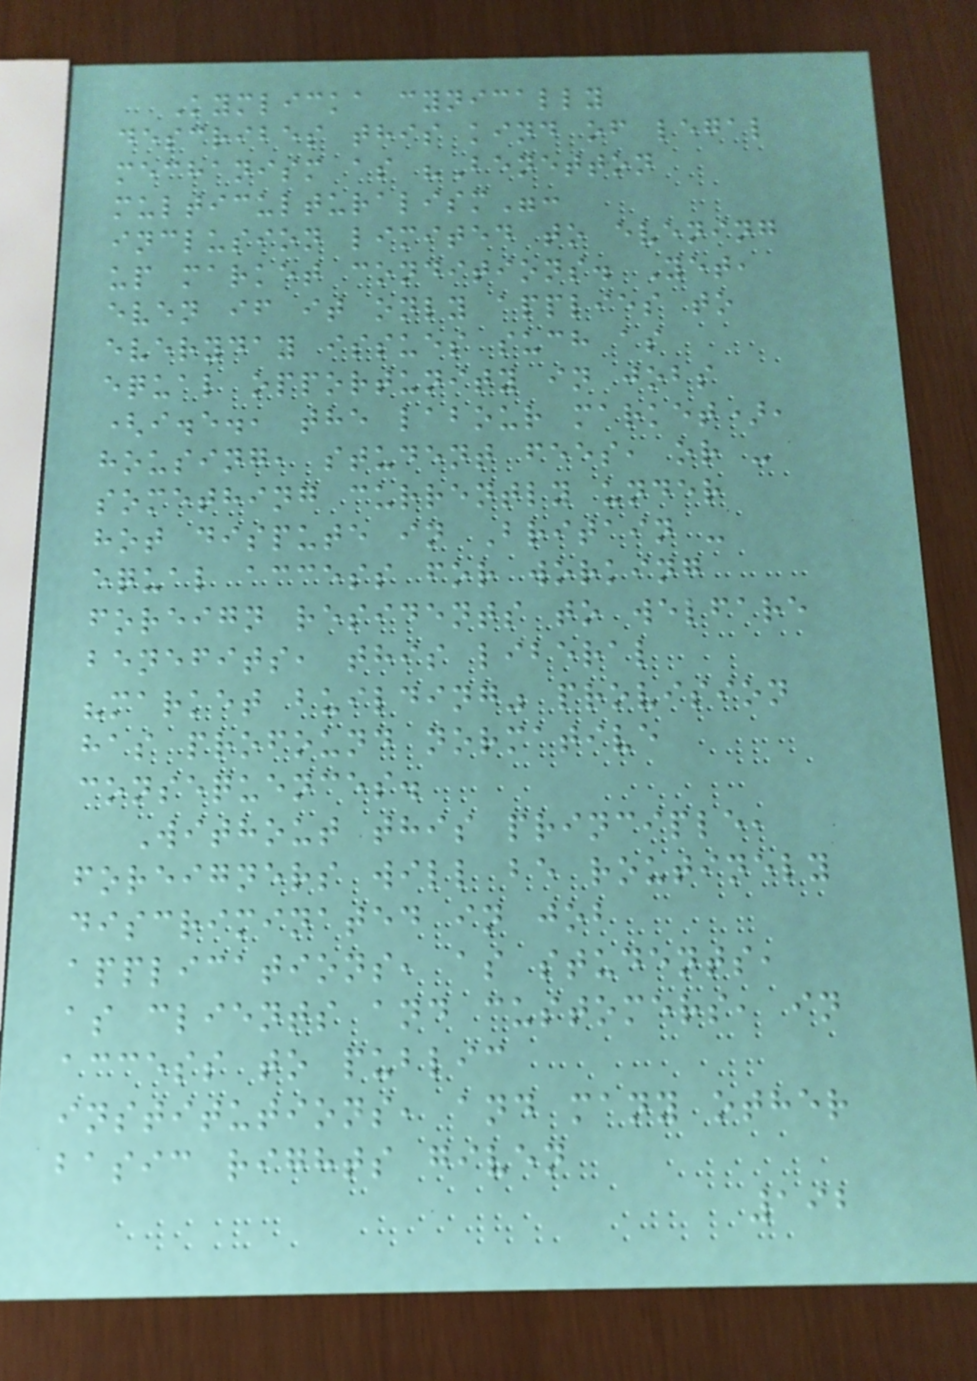Kymlicka cynically
describes this kind of legal
mechanism as "Benetton
multiculturalism":
inclusion limited to evening
up market conditions. Yet,
even if it only applies to
everyday issues such as
equal opportunity in jobs
(i.e., the labour market),
housing, student fees, or -
something currently under
hot dispute in Britain -
equal access for working
foreign residents to welfare
benefits, this liberal
"market building" provision
has profound normative
consequences.
Without this principle,
foreigners will be routinely
discriminated in job
applications, as students,
as clients and customers, in
access to public
institutions, and many other
basic rights given
192
